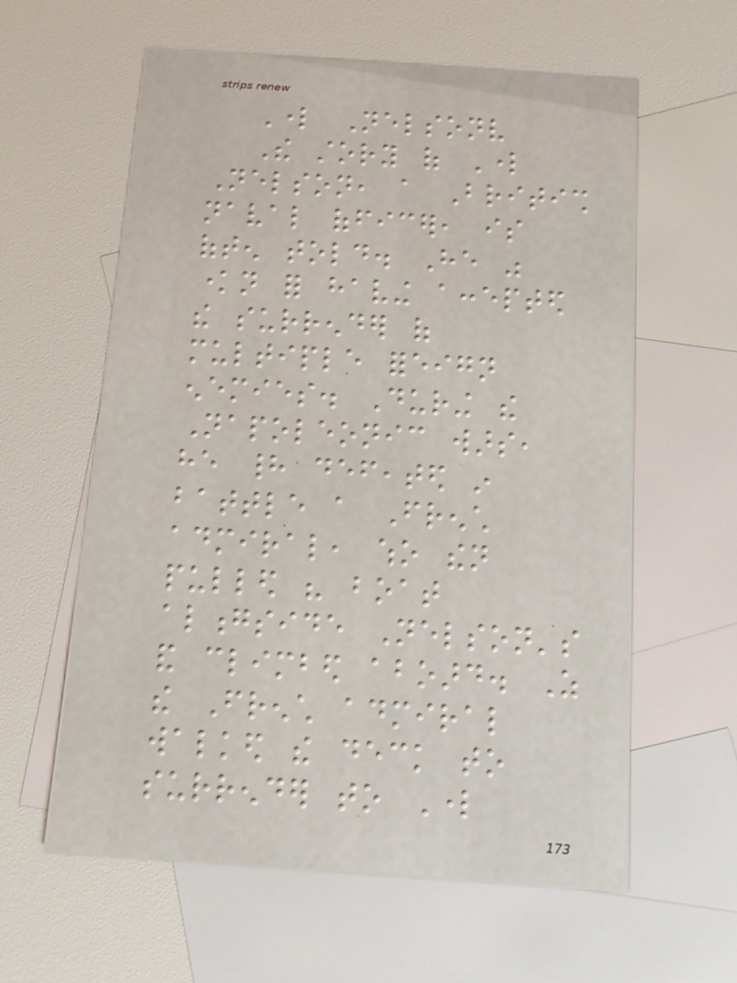Lord Nelsonv
The story of Lord
Nelson, a British
naval officer, is
often told. He was
known for having accepted
the surrender of
multiple foreign
enemies. During the
Napoleonic wars,
he had defeated in
battle a French
admiral, who then
pulled his boat
alongside Nelson's
and climbed aboard. As
the French admiral
walked the deck to
surrender to Lord
